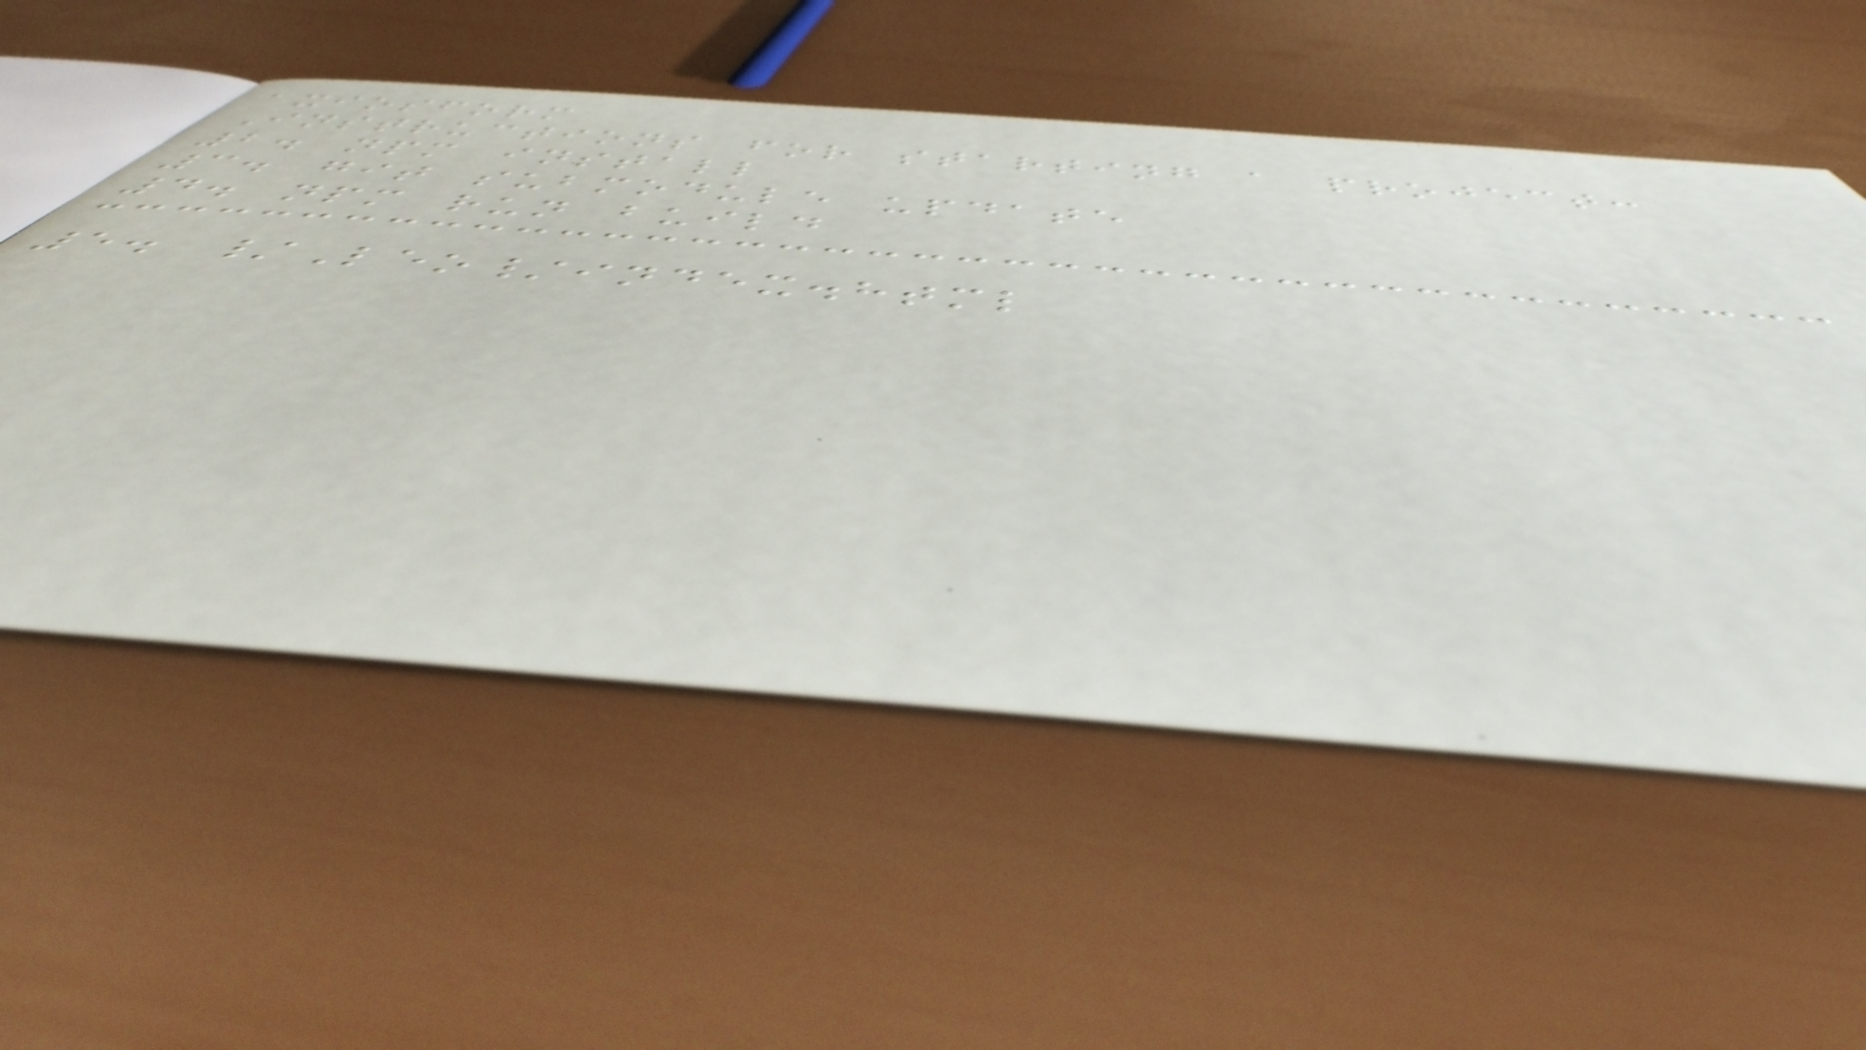axiosform
Instructions for starting a project:
2. npm install
3. git submodule update
4. npm run build
5. /Leo/index.html
